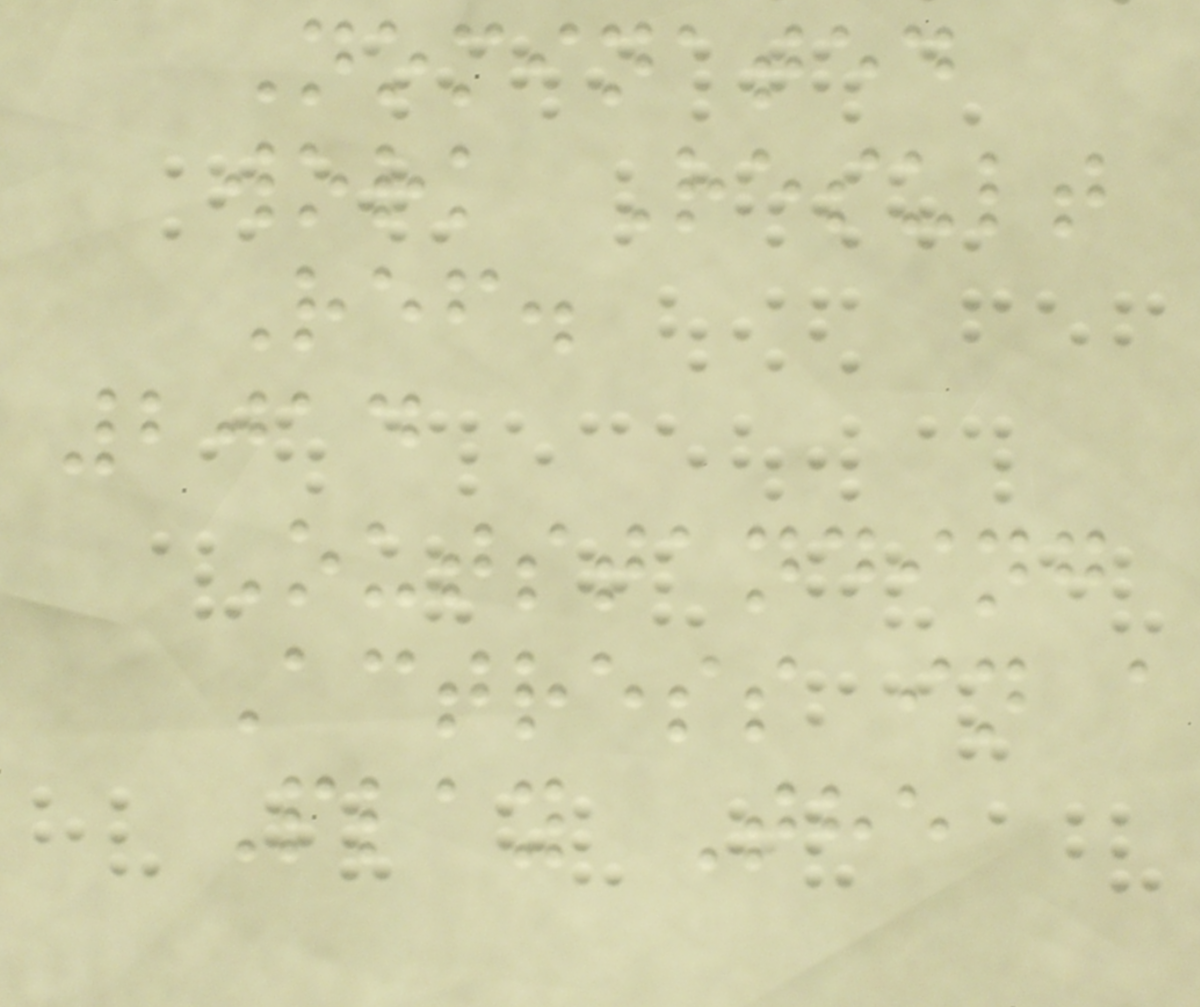Nominated
work Result
Ref.
2014
Outstanding
Actress in a
Play The
